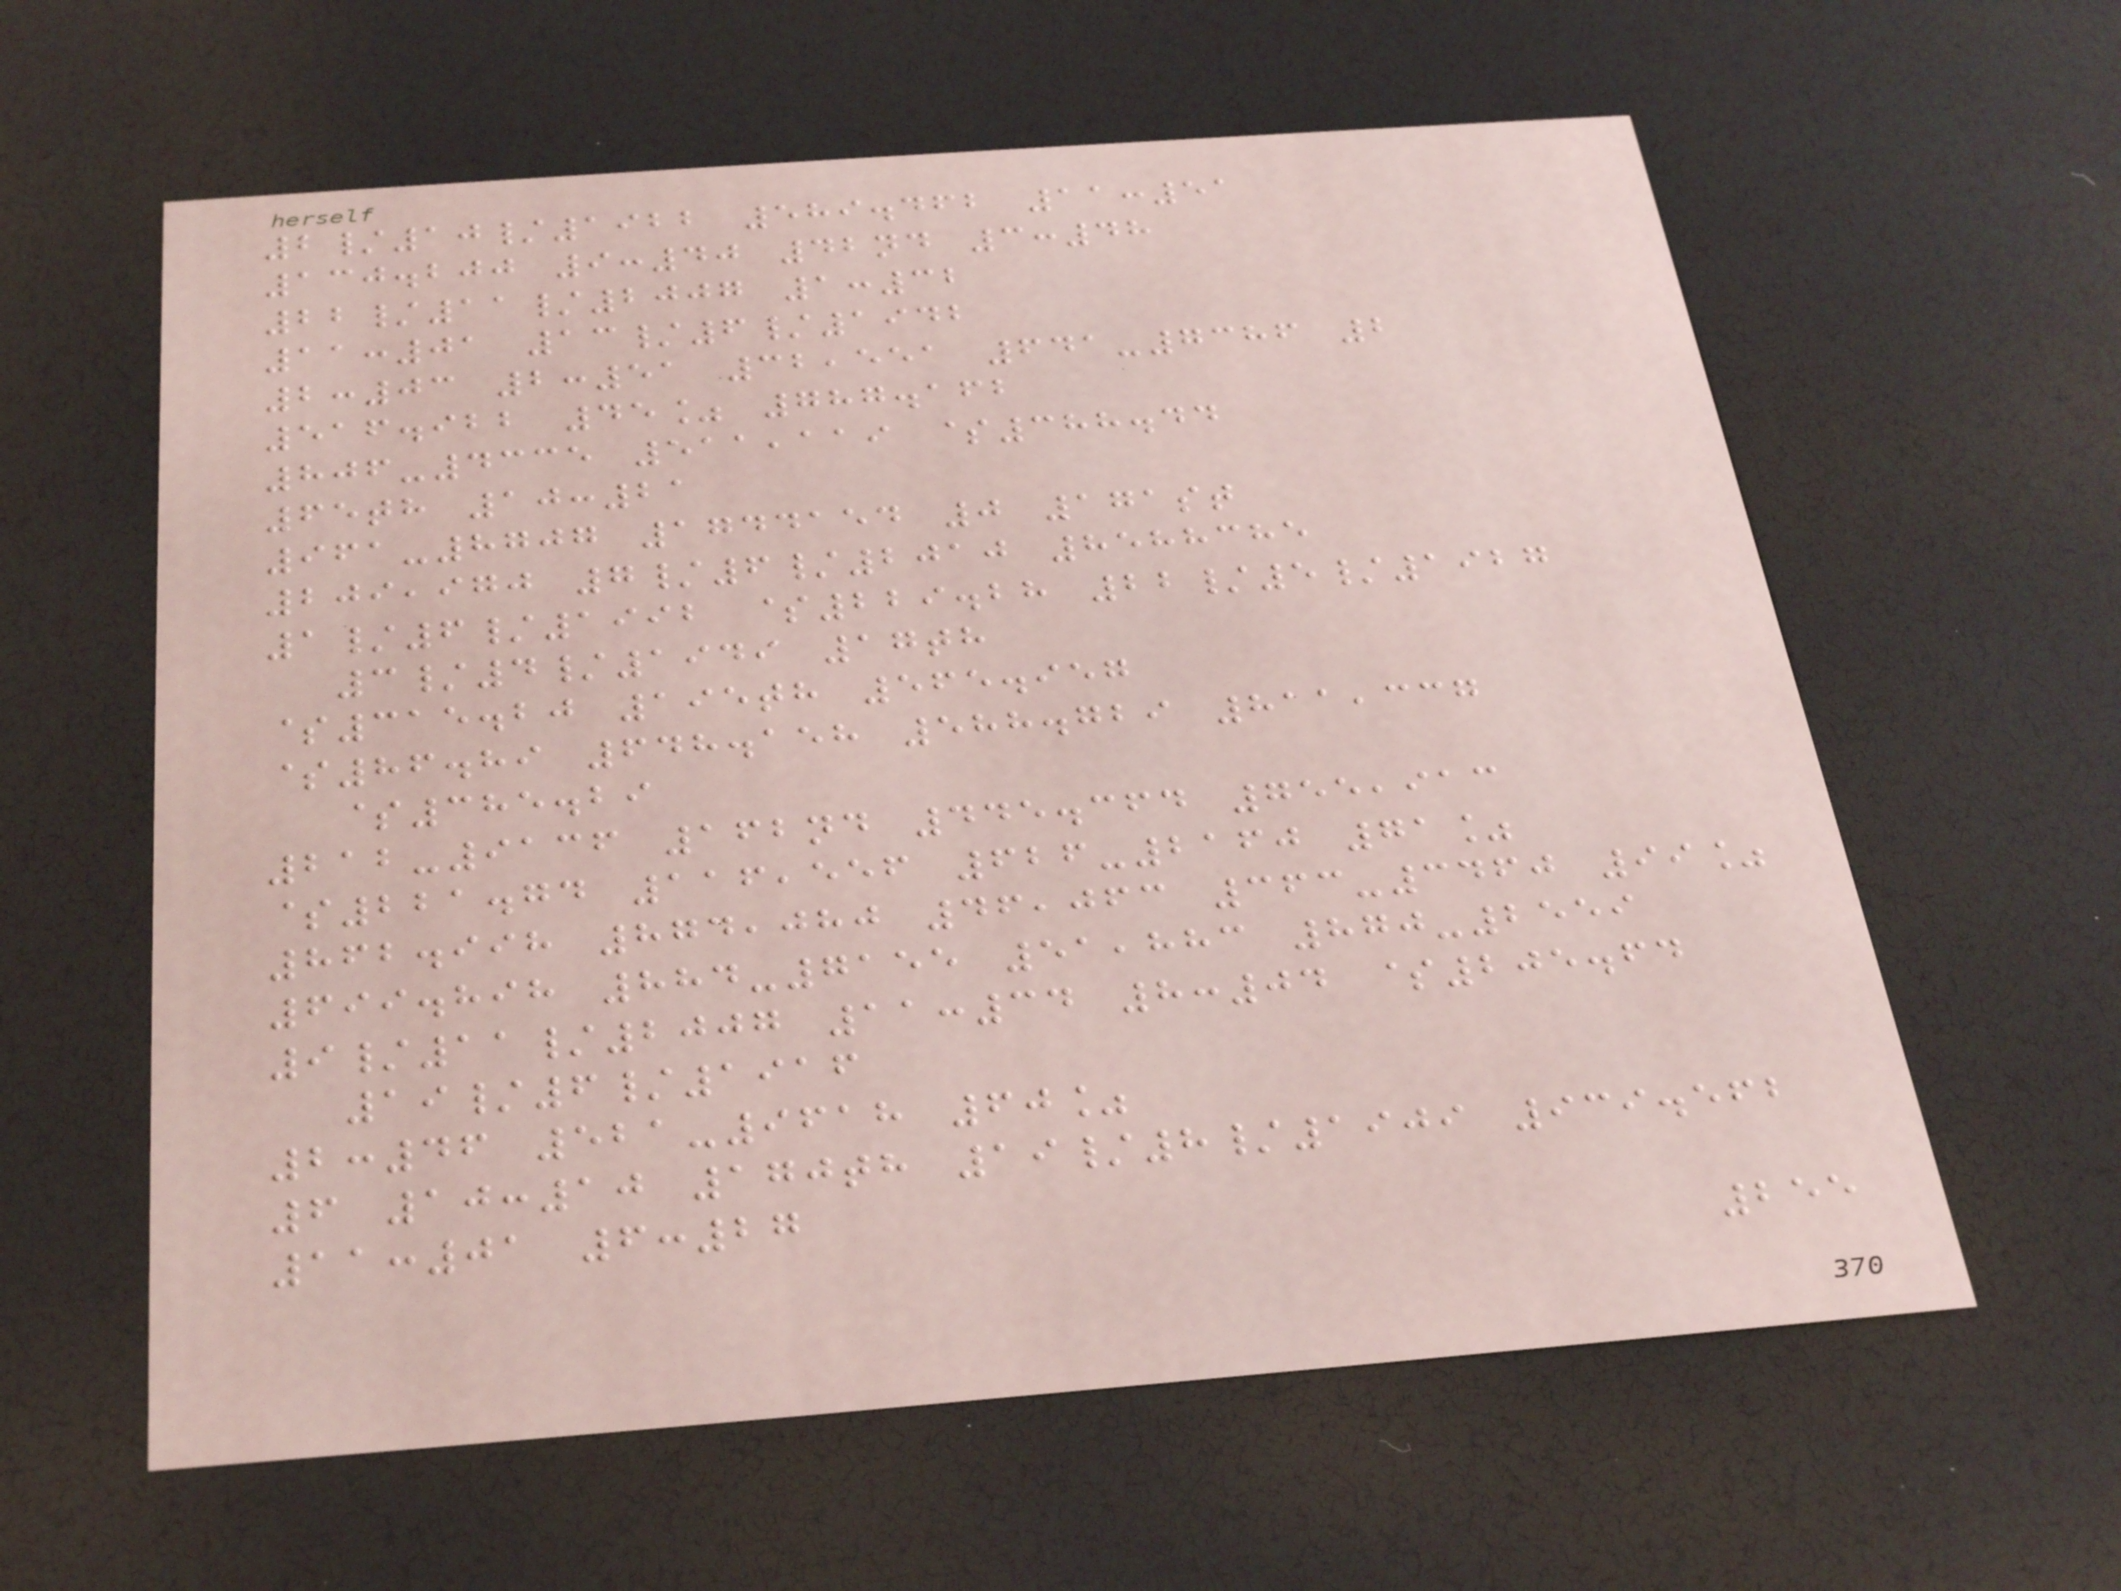2/10/1922 589.462 11:51
130.200 9:40 42nd 3:48
22/11/2007 1:32
11:01 13/6/1942
2:03 2:51 32,551 641-7386 2
516.922 45% 787.162
806-4335 511,119 $388.44
65th 10:21
961-8707 1744154 0 171st
209,970 7/6/2010 8588385
1/6/1992 $229.28 22/5/1927
3/4/1949 17th
$315.20 195th 565.957
$86.89 648.158 588.729 811,337
$385.29
212-9136 162nd 445.364 755,913
$221.74 116,556 626-2160 71%
862.998 874,080 46,063 363-3460 99%
699.898 884-7155 51,883 870-2559
9/11/2007 11:34 8:04 $205.64
19/6/1916
2:46 521-9618 60%
6 10:10 170th 19/8/1909 939.562
11:01 6:27
255
